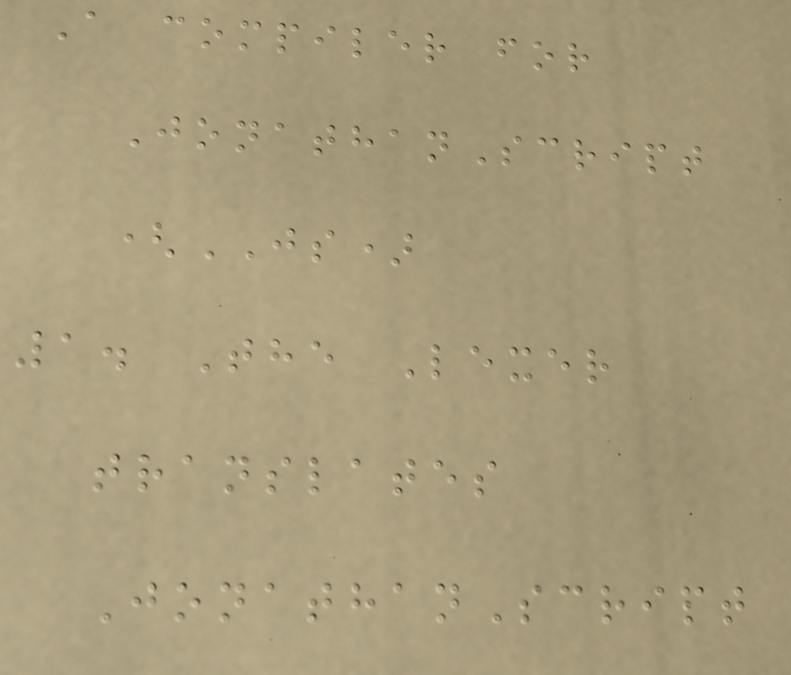A compiler for
JonathanScript
(JS)
1. The Lexer
translates
JonathanScript
